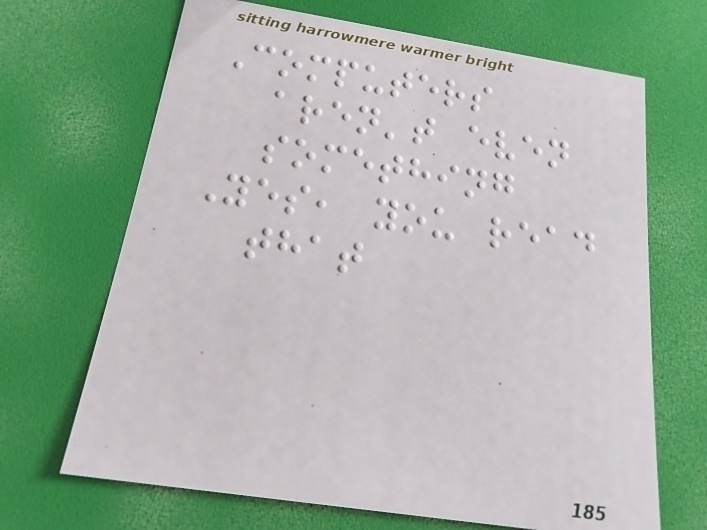Computers
aren't even
something
Yes, you read
that
